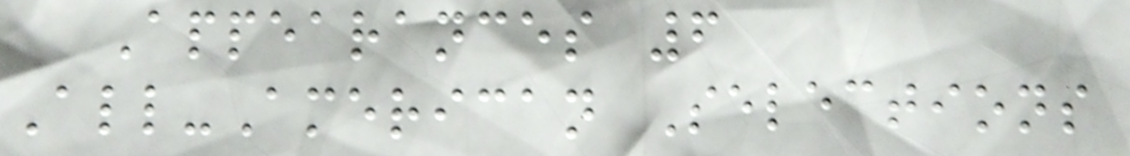Appearances 6
All-American Selections
